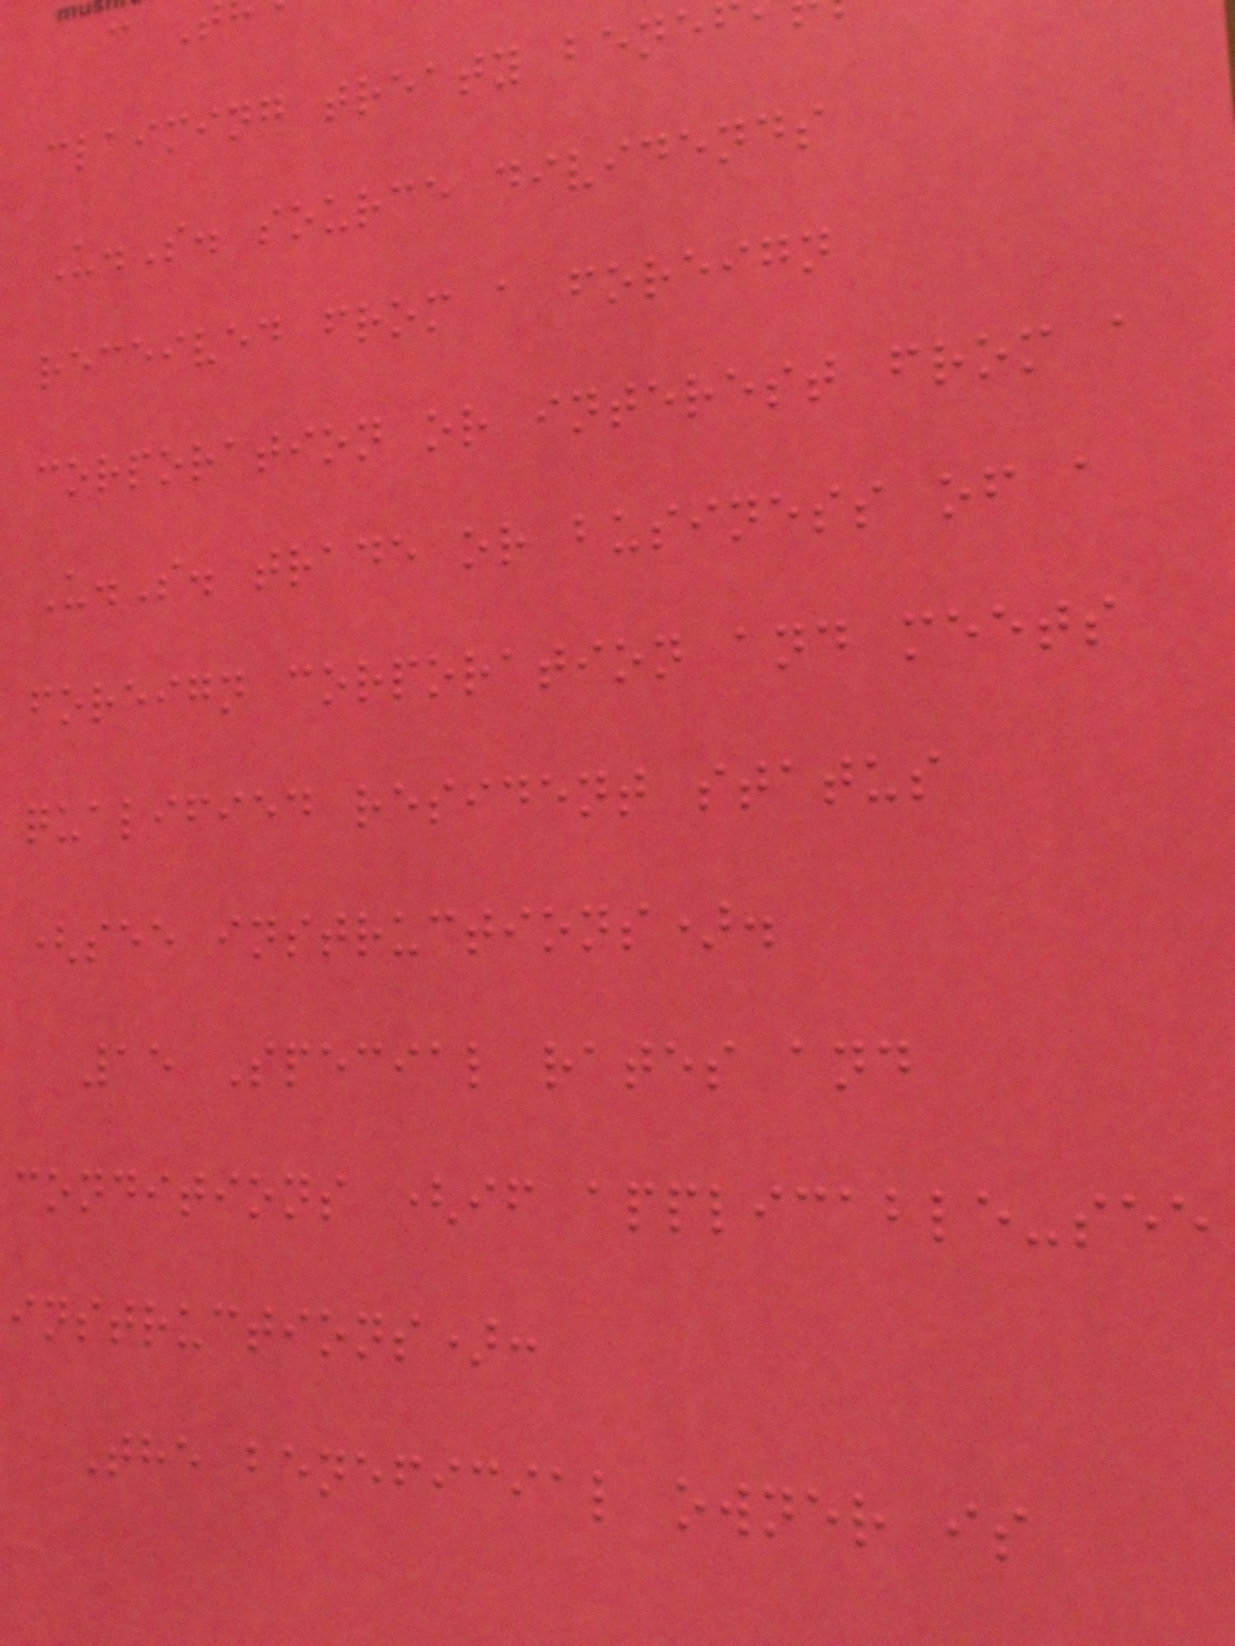claiming treaty bene
U.S. source dividends
received from a foreign
corporation or interest from a
U.S. trade or business of a
foreign corporation and meets
qualified resident status
(see instructions).
15 Special rates and
conditions (if applicable-see
instructions):
The beneficial owner is
